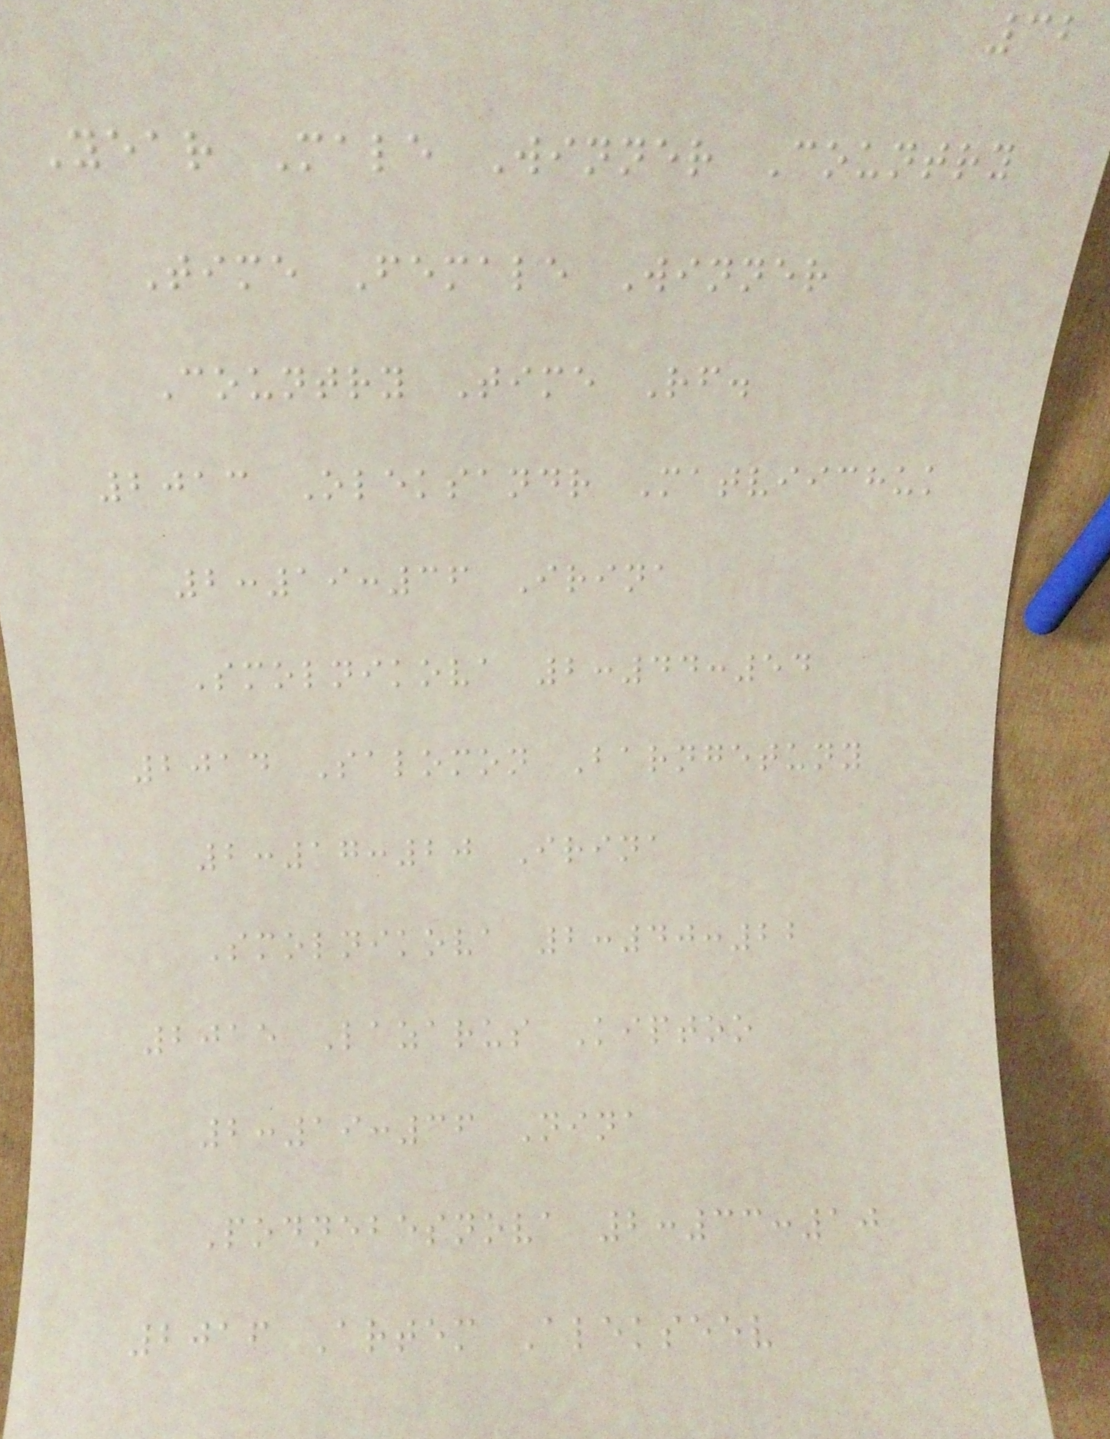32
Year Male Winner Country
Time Female Winner
Country Time Rf.
2013 Oleksandr Matviichuk
2:19:36 Irina
Smolnikova 2:44:54
2014 Salomon Barngetuny
2:17:20 Irina
Smolnikova 2:40:22
2015 Lazarus Kiptoo
2:19:36 Nina
Podnebesnova 2:33:10
2016 Artem Alekseev
